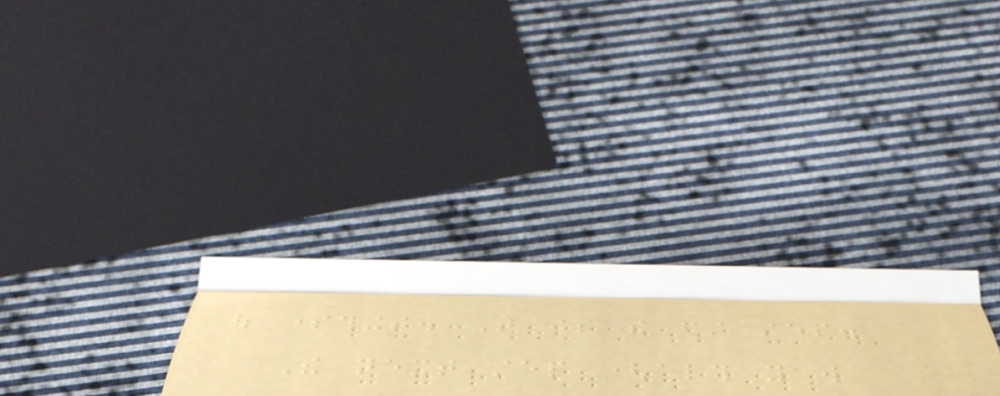of somethings. That is the first step.
The next step (although you will
